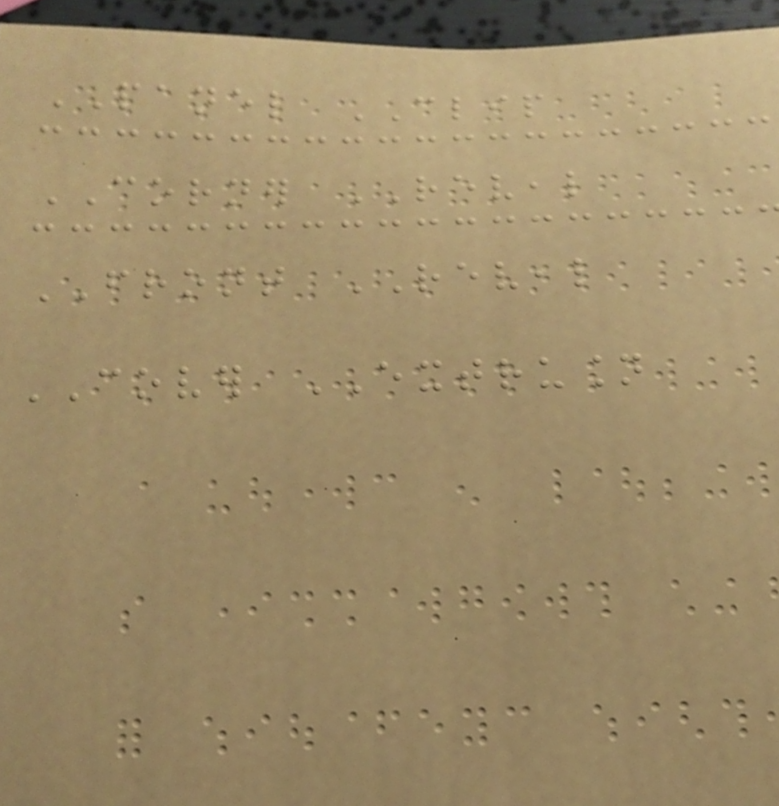PANEL CLIP
CORNER REVEAL
FRONT REVEAL
COVER EXTRUSION
